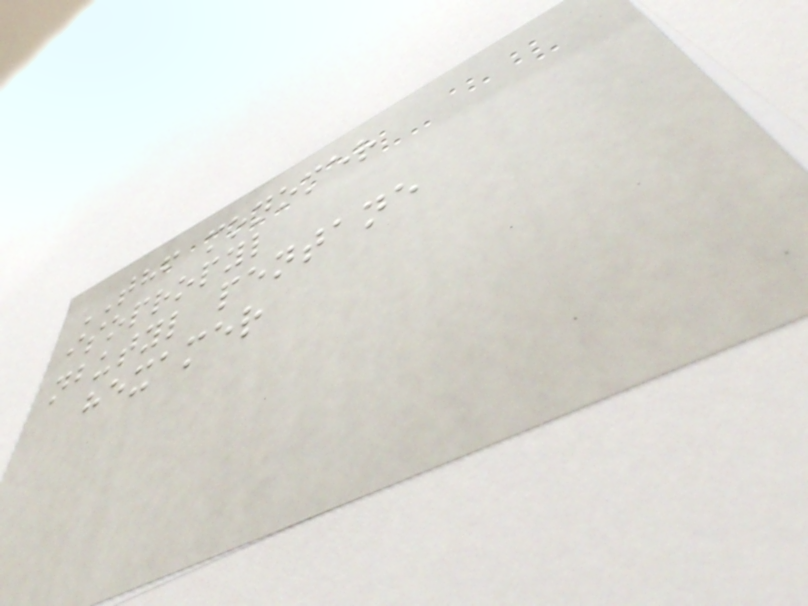THF monomer
isopropyl
nbutyl pentane
hexamer
